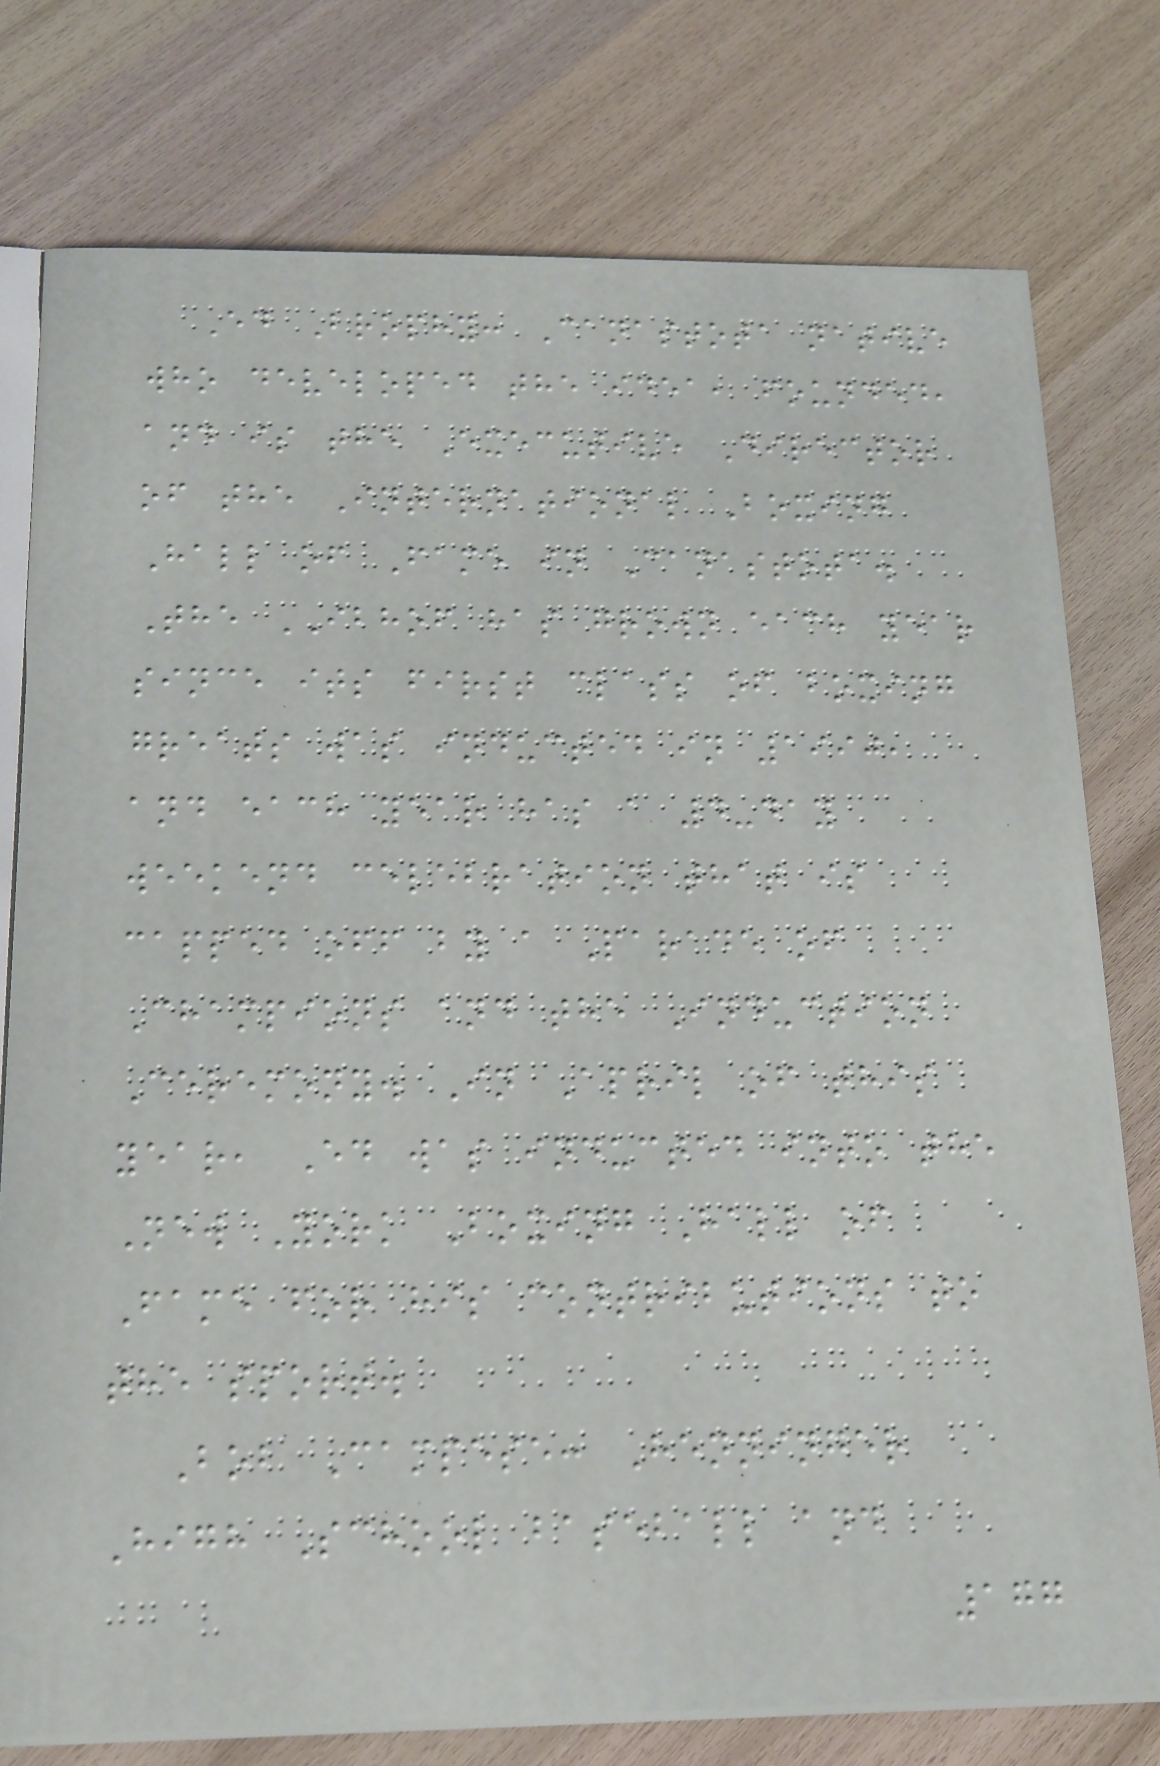Ed Brophy: Canastota native
who developed the idea, founded,
and is the Executive Director
of the International Boxing
Hall of Fame in Canastota.
The IBHOF has grown each year
since its first class of boxing
greats was inducted in 1990,
and each year has a 4-day
weekend celebration that is
capped off by a Parade of
Champions and the Induction
Ceremony. In April of this
year, Ed was inducted into the
New York Boxing Hall of
Fame for his contributions to
the sport.
Bob Campese: Henninger
High School baseball and
177
